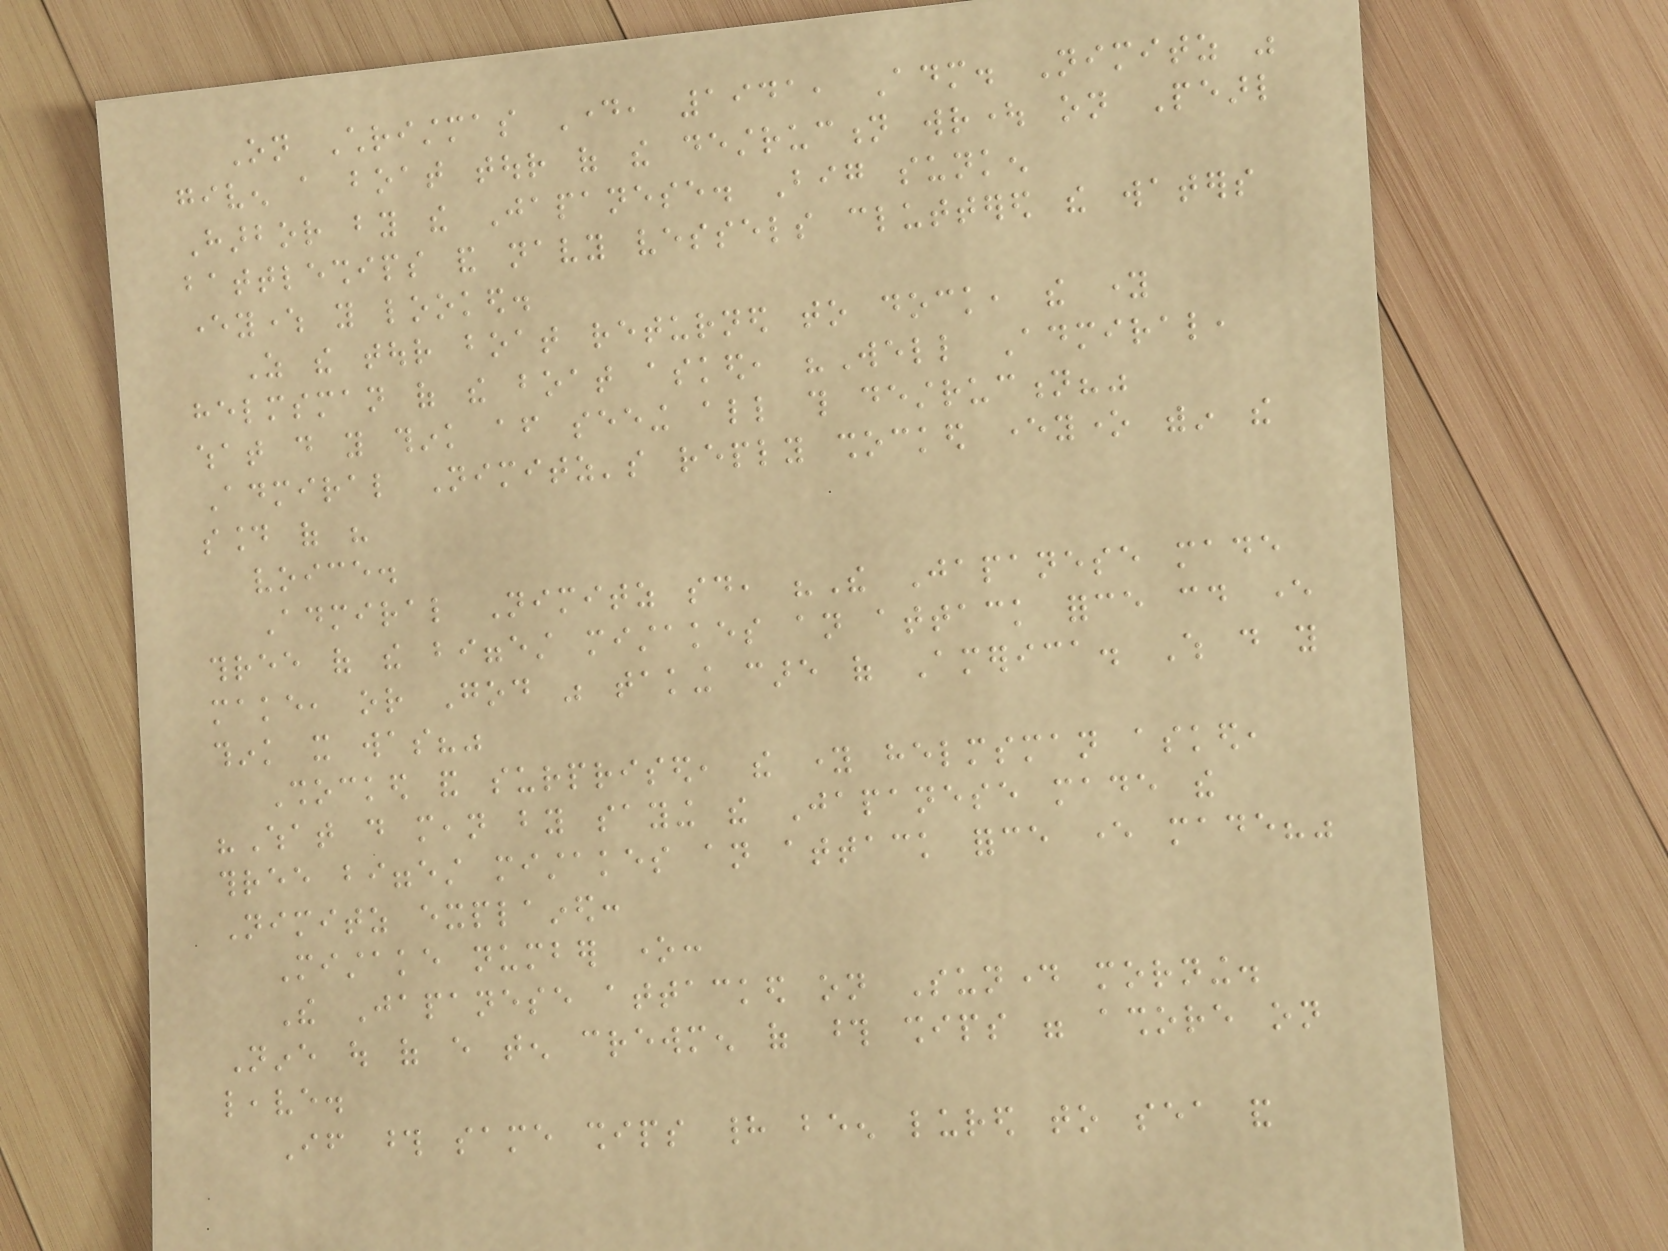On Christmas Day, 1941, Adm. Nimitz was
given a boat tour of the destruction wrought on Pearl
Harbor by the Japanese. Big sunken
battleships and navy vessels cluttered the waters
everywhere you looked.
As the tour boat returned to dock, the young
helmsman of the boat asked, "Well Admiral,
what do you think after seeing all this destruction?"
Admiral Nimitz's reply shocked everyone within the
sound of his
voice.
Admiral Nimitz said, "The Japanese made
three of the biggest mistakes an attack force could ever
make, or God was taking care of America. Which do you
think it was?"
Shocked and surprised, the young helmsman asked,
"What do mean by saying the Japanese made the
three biggest mistakes an attack force ever made?"
Nimitz explained:
Mistake number one:
The Japanese attacked on Sunday morning.
Nine out of every ten crewmen of those ships were ashore on
leave.
If those same ships had been lured to sea and
